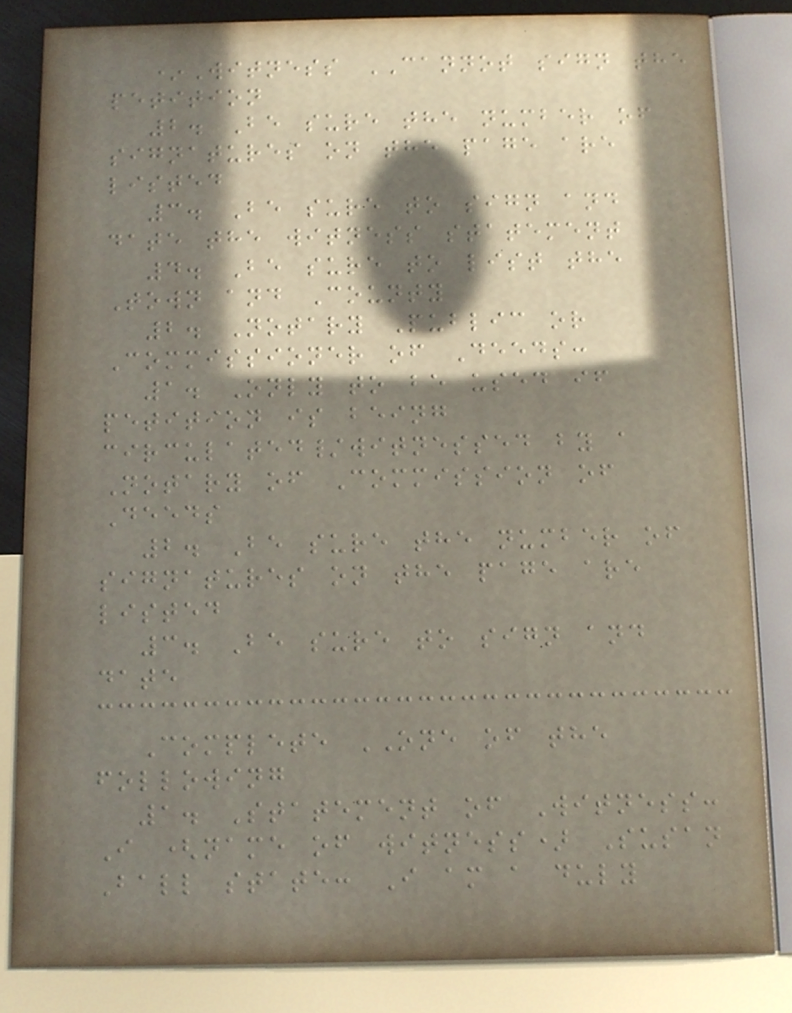*Witness CANNOT sign the
petition
2. Be sure the number of
signatures on the page are
listed
3. Be sure to sign and
date the witness statement
4. Be sure to list the
Town and County
2. Notary Public or
Commissioner of Deeds:
1. Only to be used if
petition is being
circulated/witnessed by a
Notary of Commission of
Deeds
2. Be sure the number of
signatures on the page are
listed
3. Be sure to sign and
date
Complete ONE of the
following
1. Statement of Witness:
I (name of witness) Susan
Ball state: I am a duly
